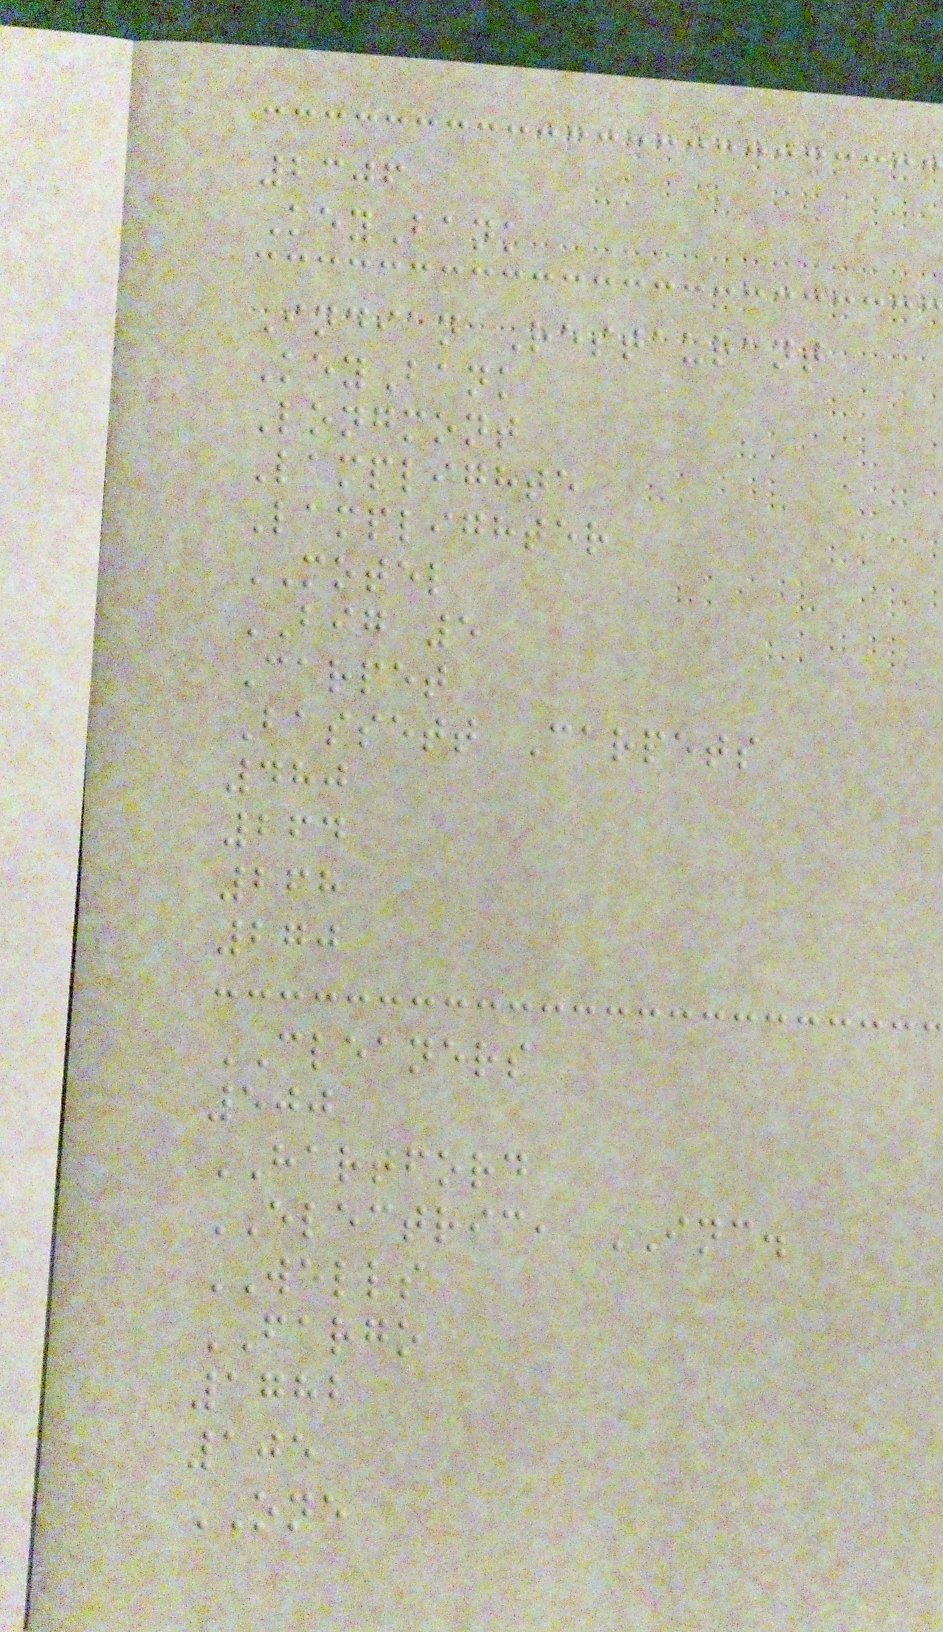2306
KeyBank
Indian Restaurant
KeyBank
Longmont
Lamplighte
Lamplighter
MOTEL
BIG 5
Carpet
Bassett Carpets
480
264
268
270
CLEANERS
500
HARTFORD
ELECTRIC, INC.
WELLS
FARGO
1782
105
ONE
